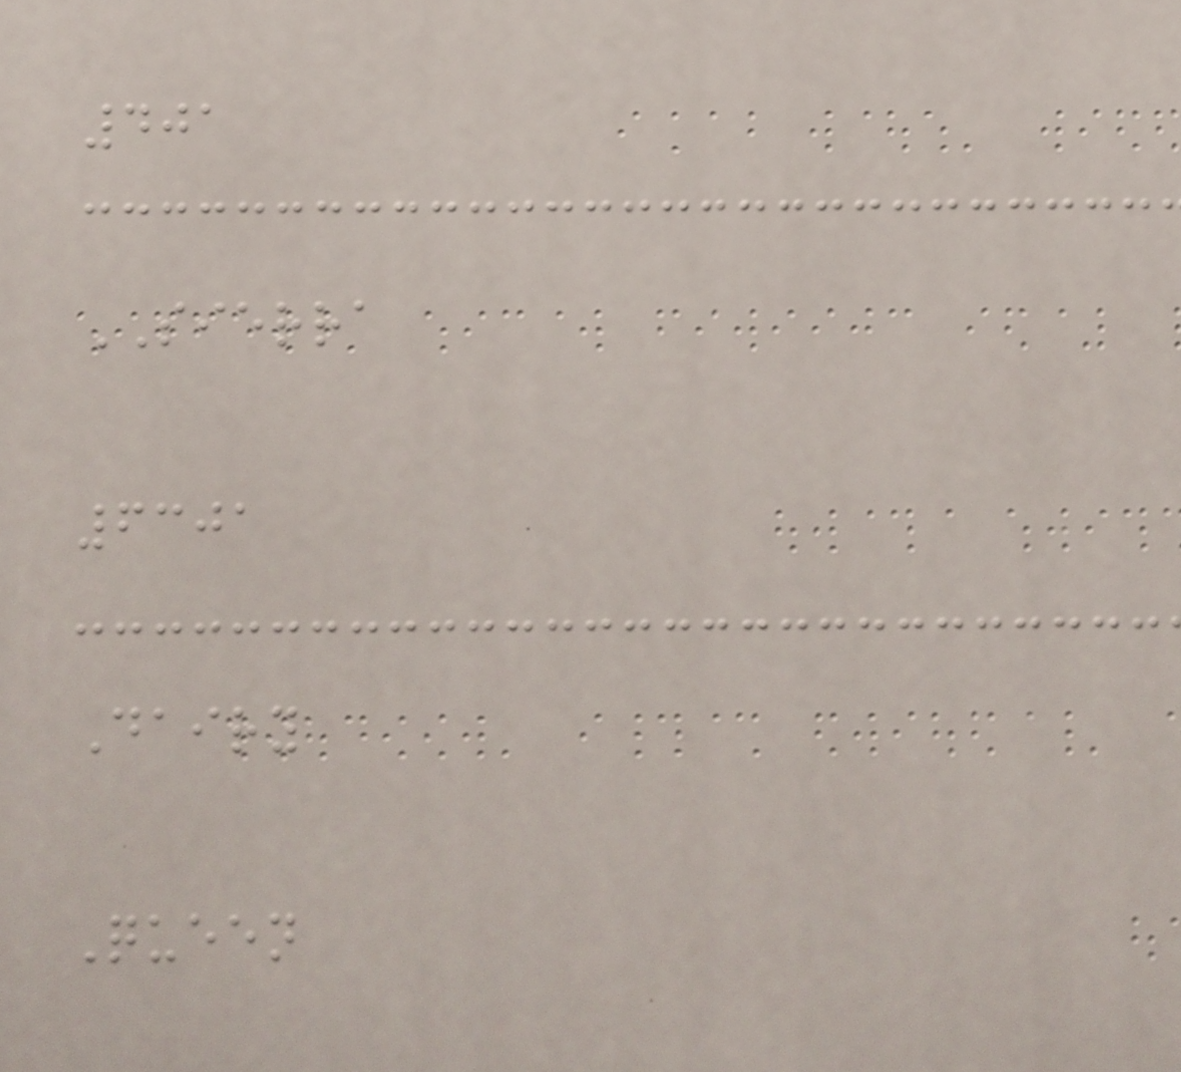401
SIERRA
6301
Dairy
Queen
